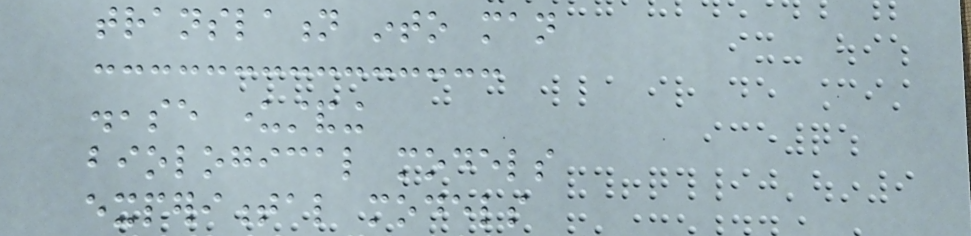translation into man
disease understanding
biological models
experimental models
